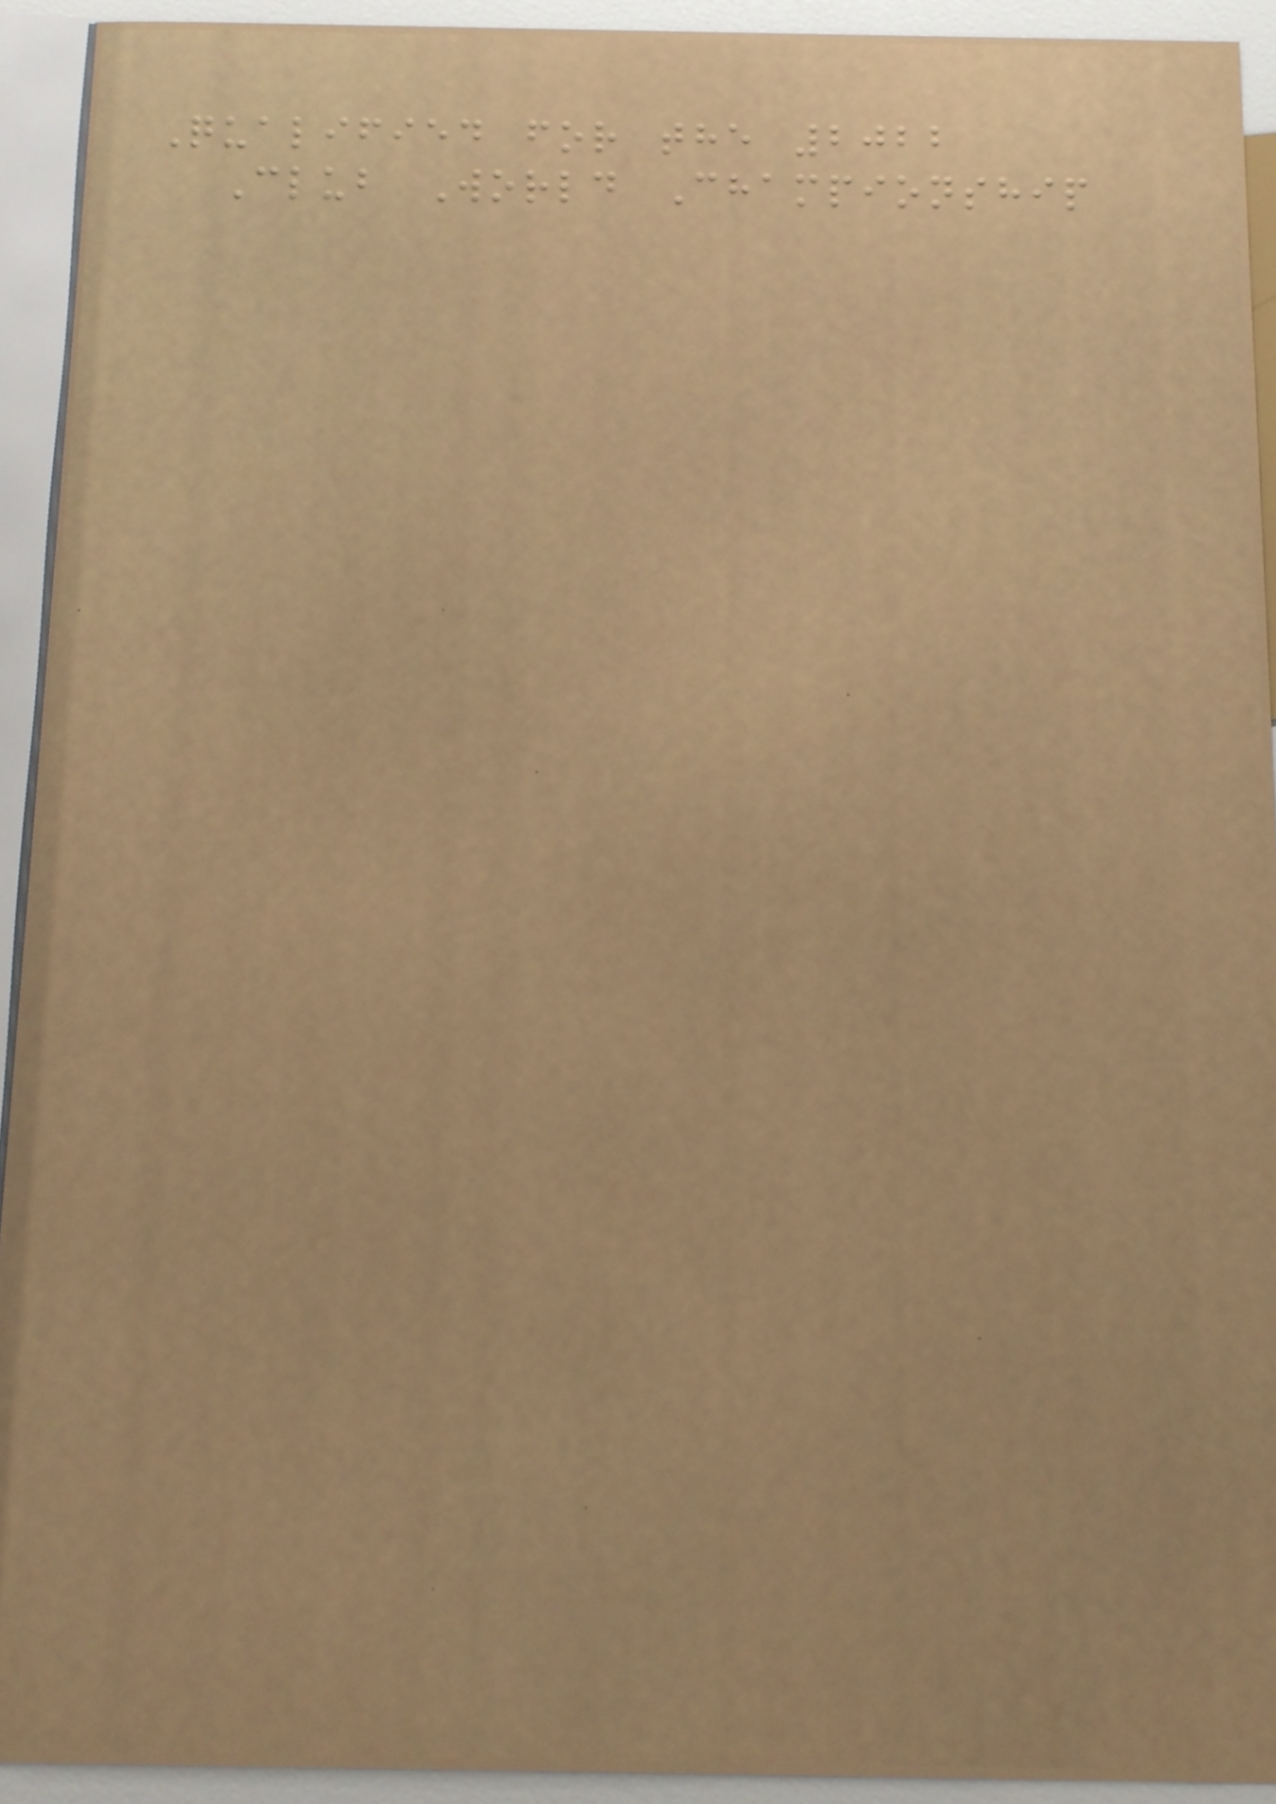Qualified for the 2022
Club World Championship
